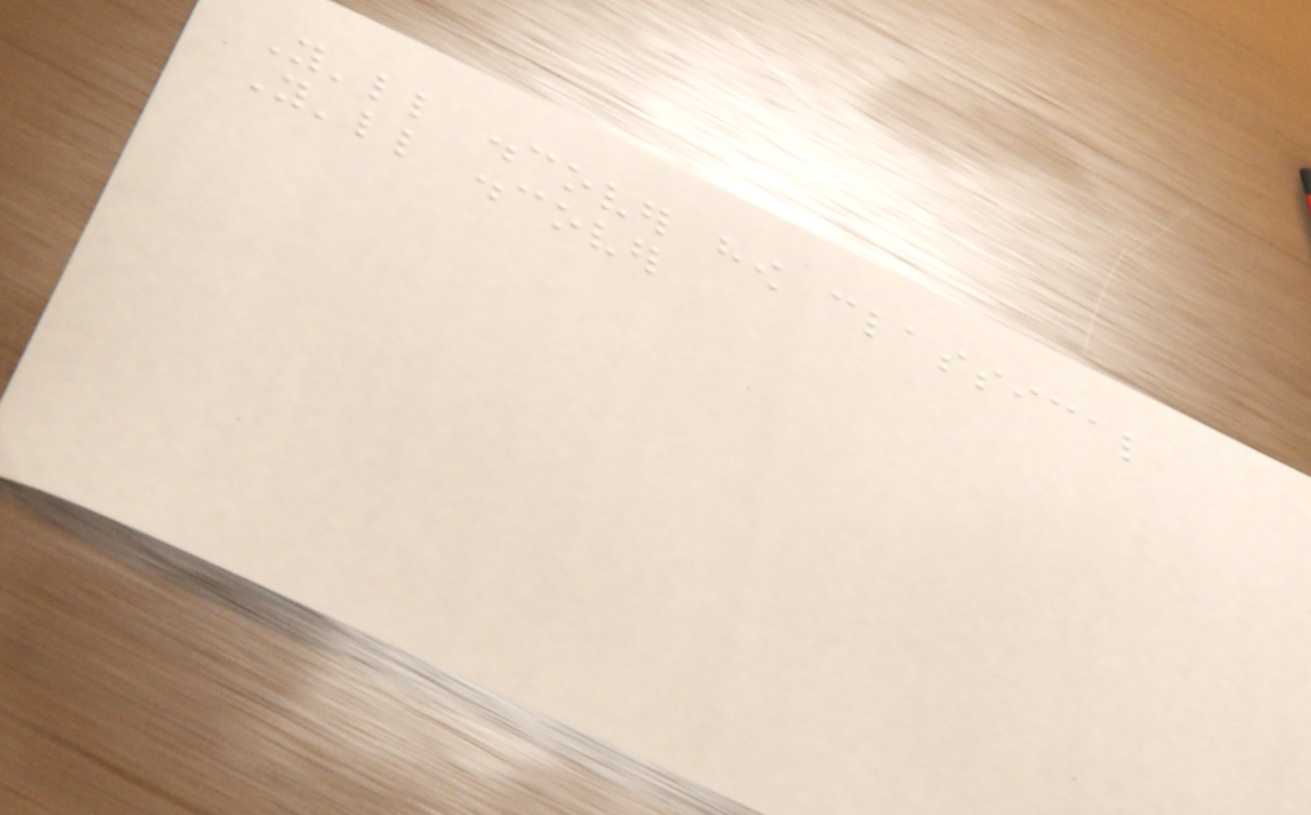You'll discover how classical
You'll discover
